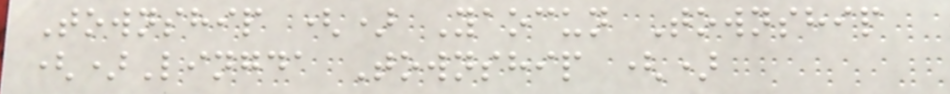Township () Yaocun Township
()Lingda Township ()
